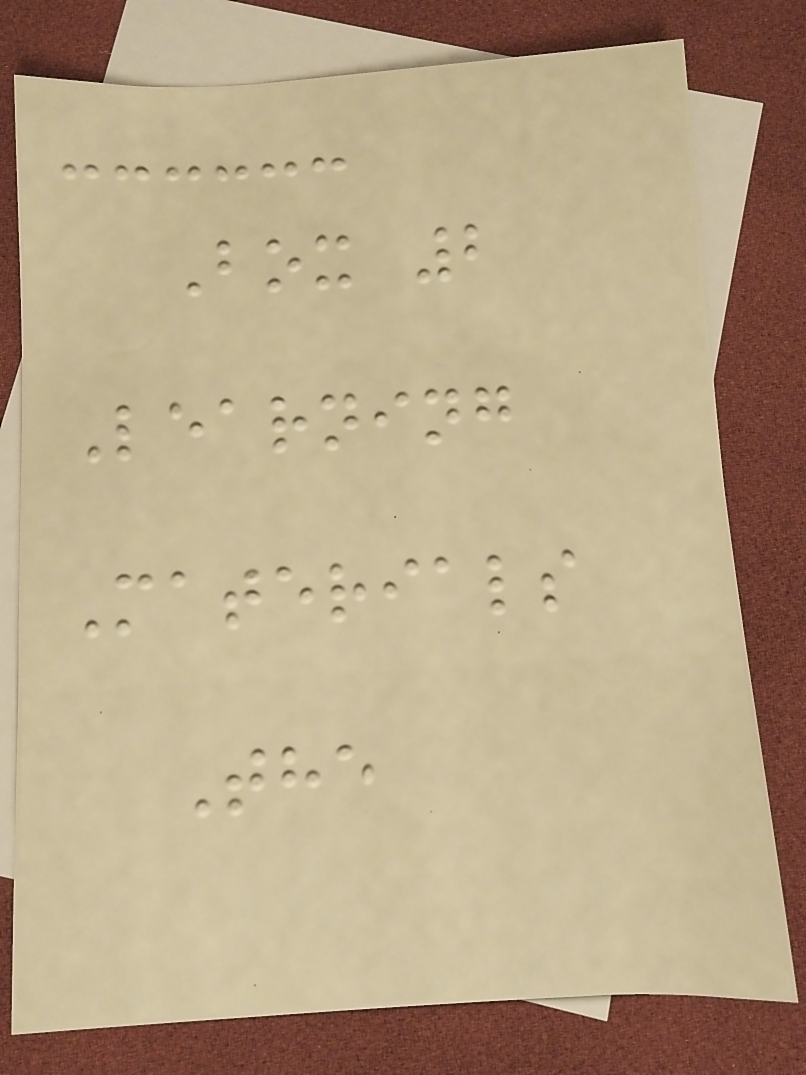Box 2
Learning
Materials
The
